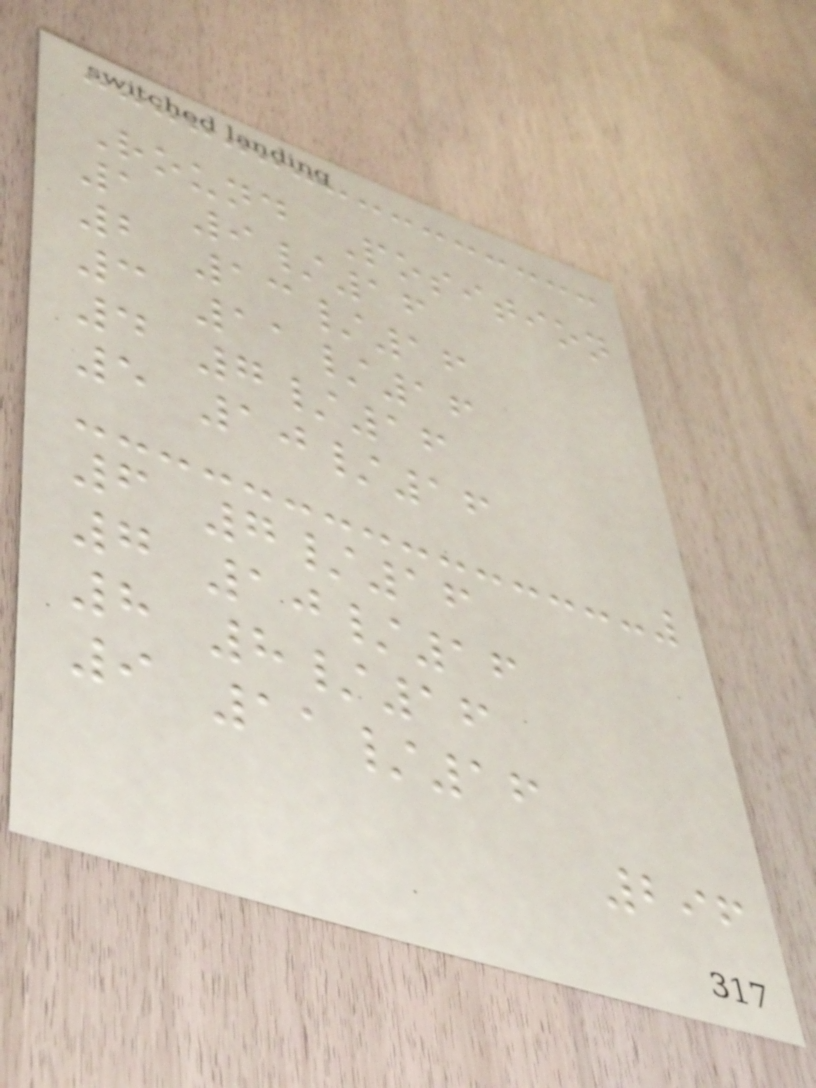Round Position
1 9/16
2 13/16
3 11/16
4 7/16
5 10/16
6 7/16
7 10/16
8 8/16
9 11/16
296
